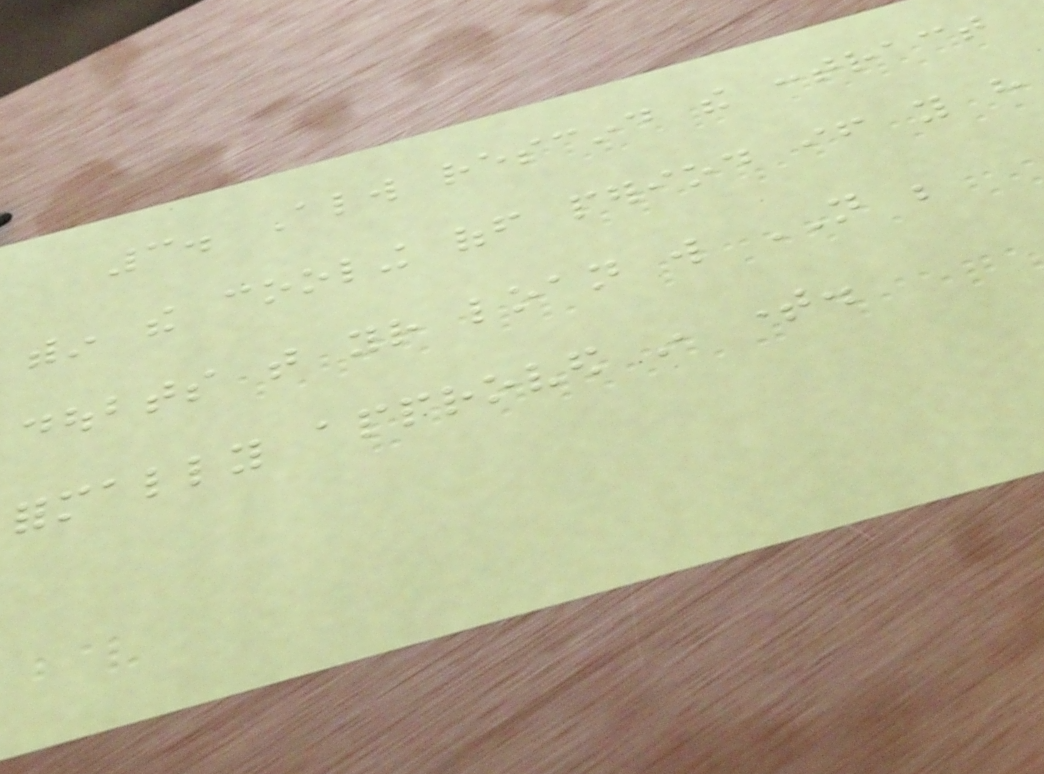3. Always rescind the contract
within the cooling off period if you have
doubts that your loan will NOT be
formally approved in time.
